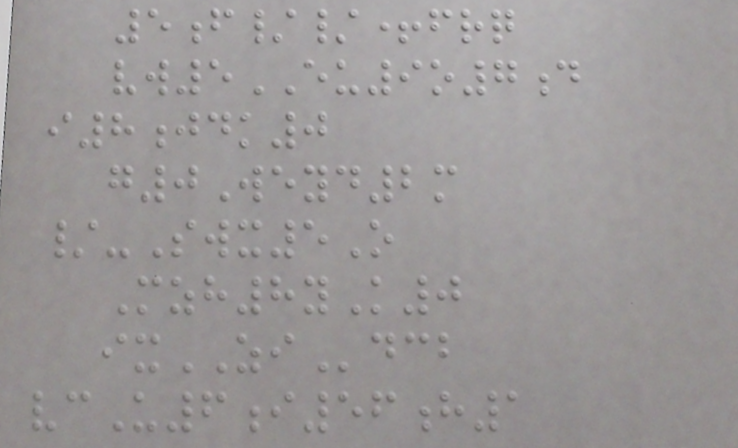5f//+frq
vw5EU9o7d
i8jdk0
g0Weyd2m
/-Swx5O
Mzh8yK0
ixZIdcb
vcU6i56h1
